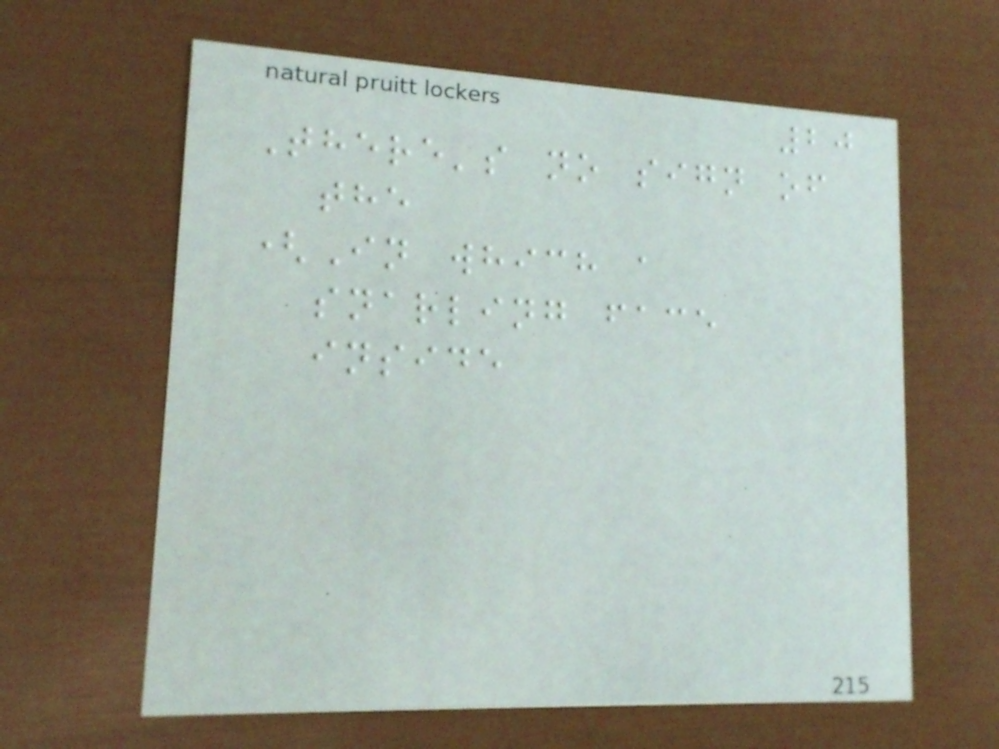20
There's no sign of
the
(In which a
snarling face
inside
